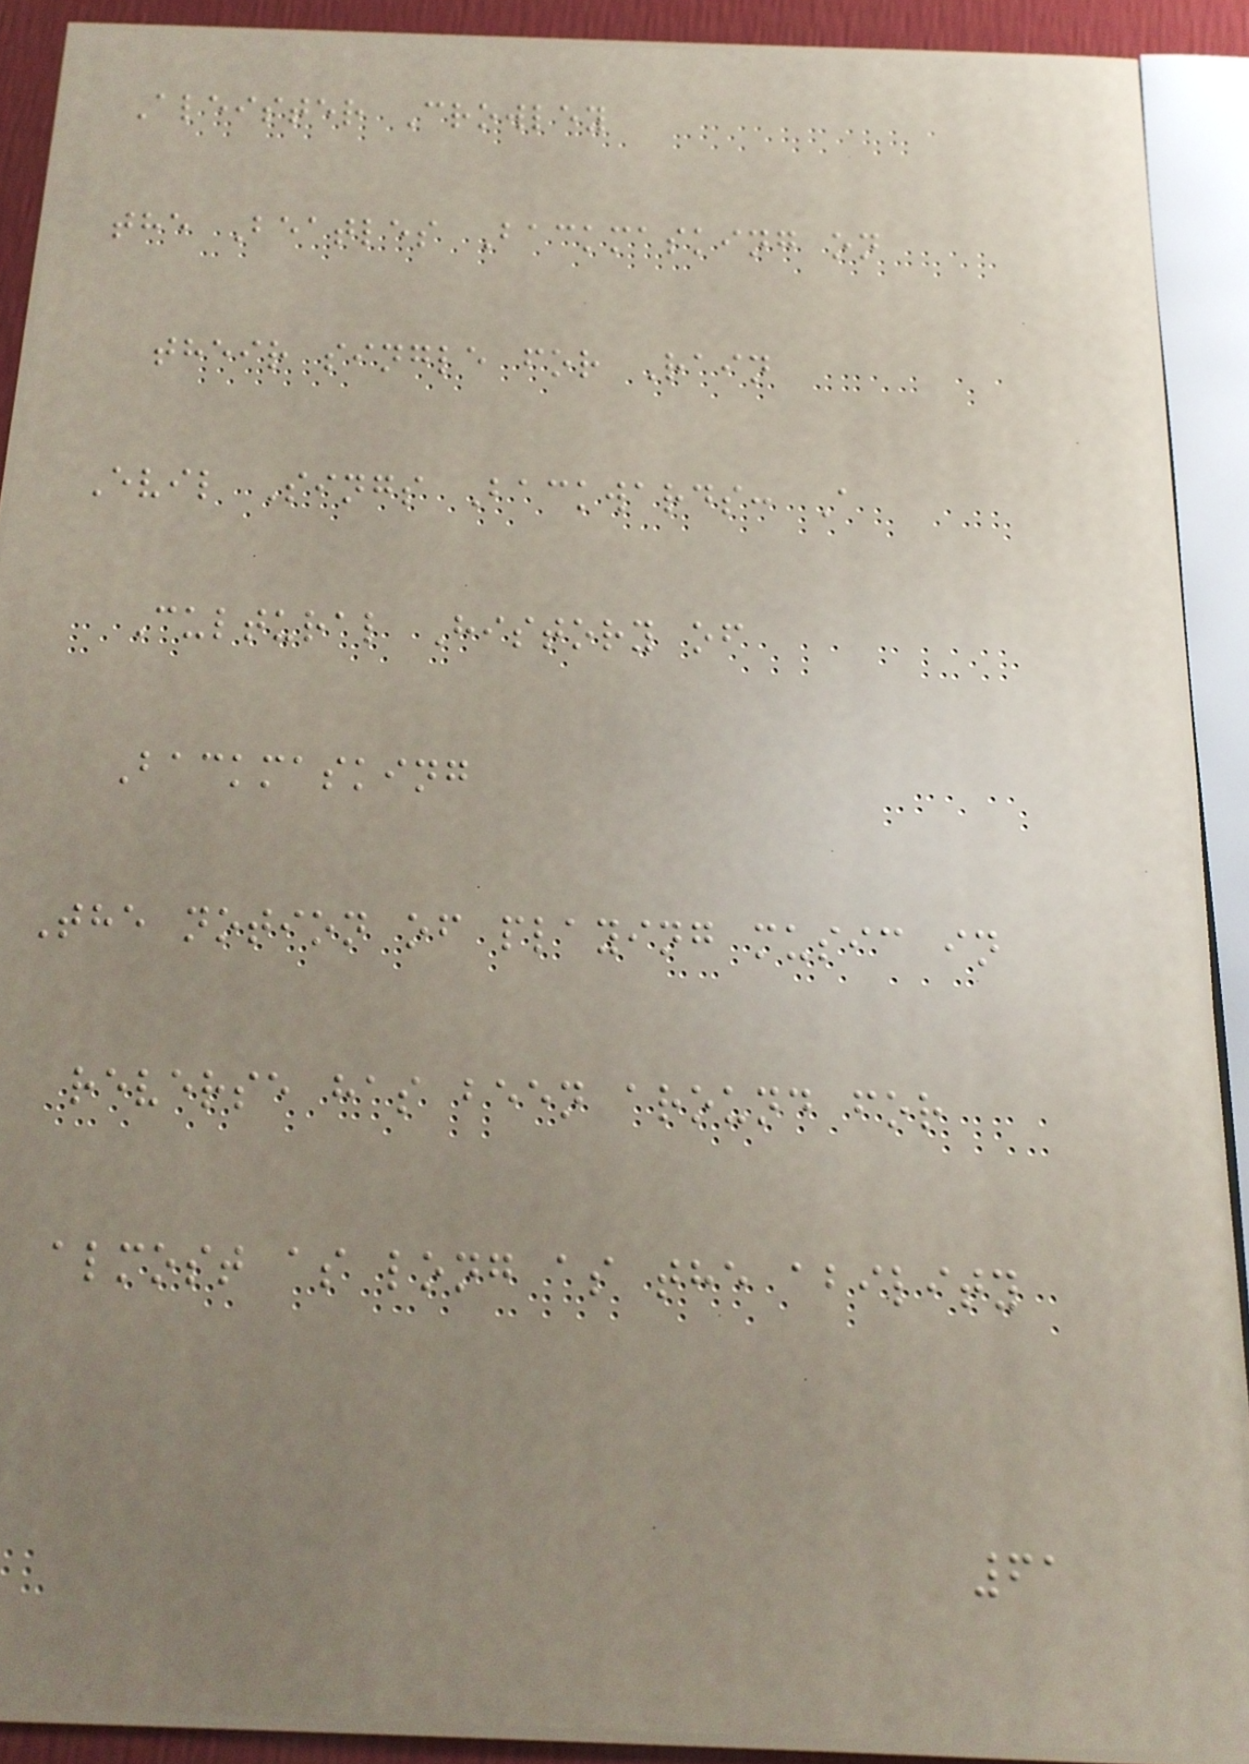Aleister Crowley
the Beatles Backmasking on
their single for Rain
Evil Sings Backwards: A
Cultural History of
Backmasking
The notion of playing music in
reverse has been around for
almost as long as the ability
61
